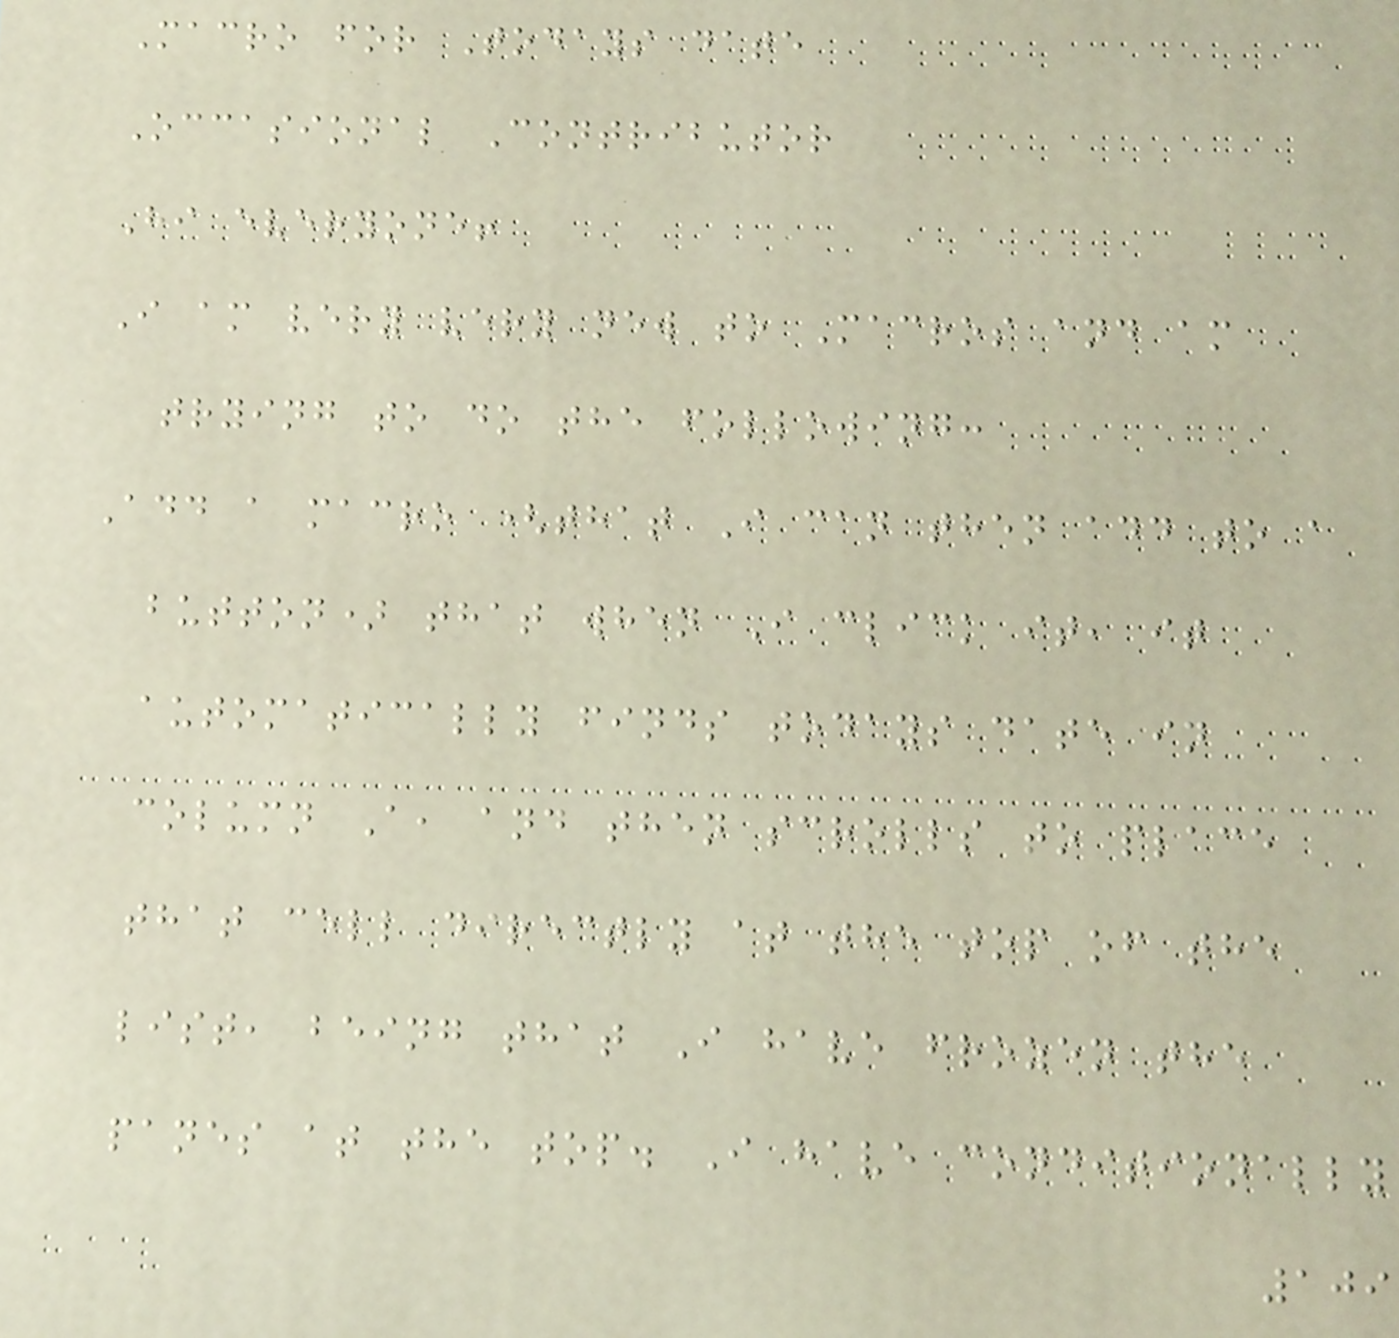Macro for Todays date
Occasional Contributor
Hi everyone!
I am very very new to Macros and am
trying to do the following:
Add a macro (that I can then add to a
button) that when I click it, it
automatically finds todays date in
column A, and then scrolls to place
that cell directly at the top of the
list, being that I have frozen the
panes at the top. I have conditionally
109
